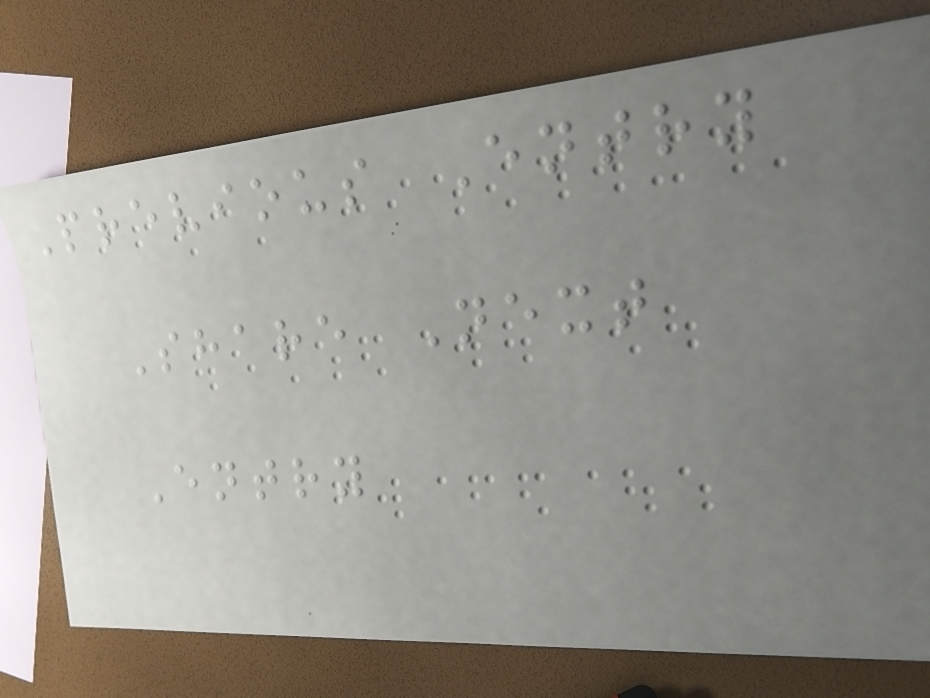Previous Entry
Share Next
Entry
